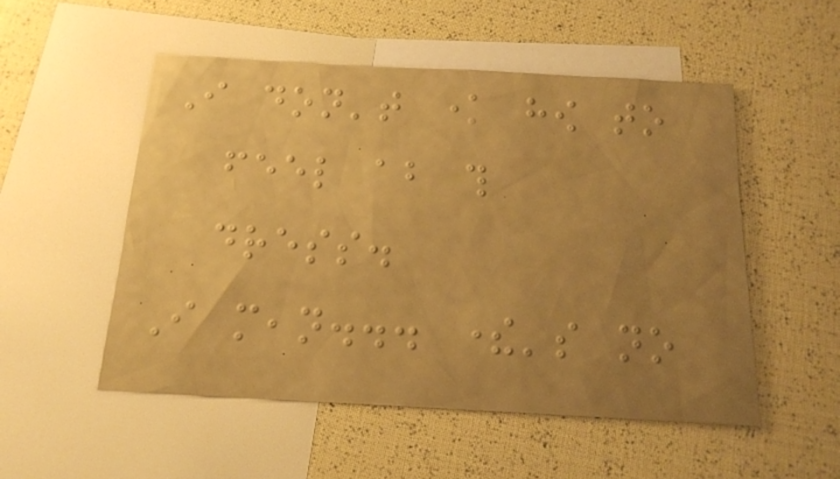I don't know how to
feel about this
dress.
I mean... there's no
